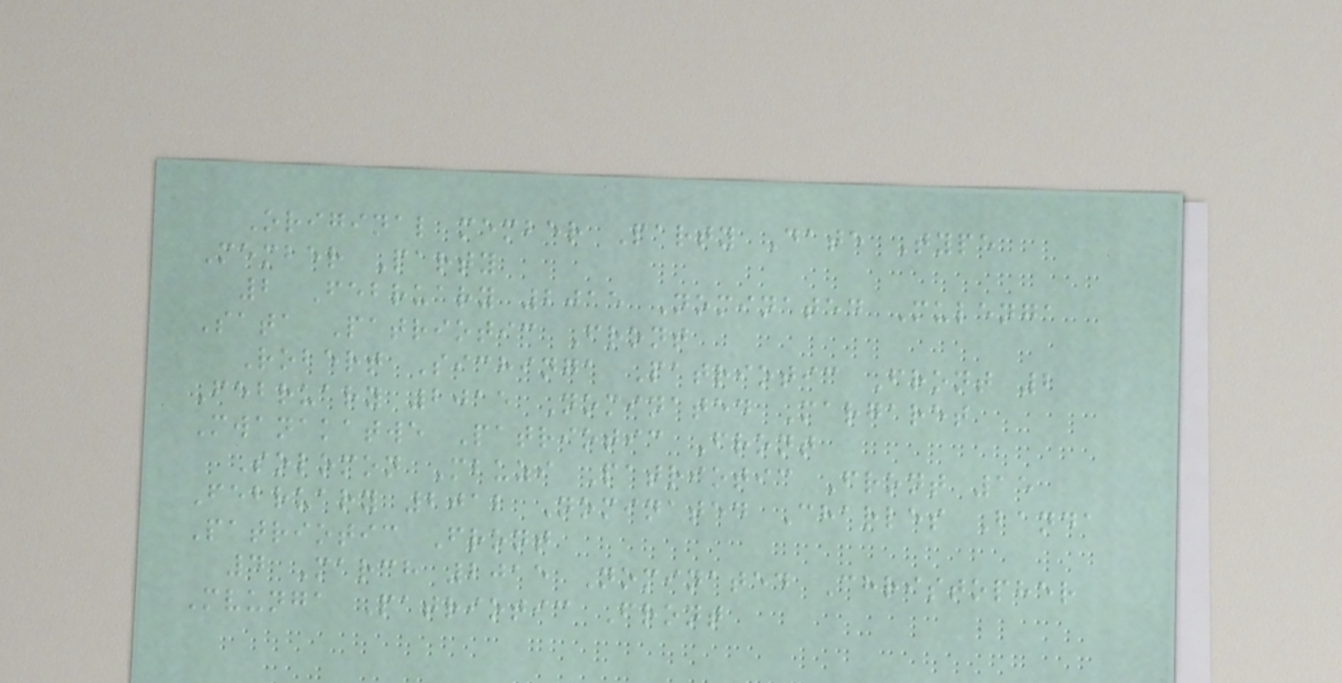Original member Party Date Type
Member Party
2 February 2015 Nominated Mulenga
Sata Patriotic Front
Robert Sichinga Patriotic Front 2
February 2015 Nominated Margaret
Mwanakatwe Patriotic Front
Solomon Mbuzi Patriotic Front 15
February 2012 Nominated Charles Banda
Patriotic Front
4 March 2015 Nominated Christopher
Mvunga Patriotic Front
